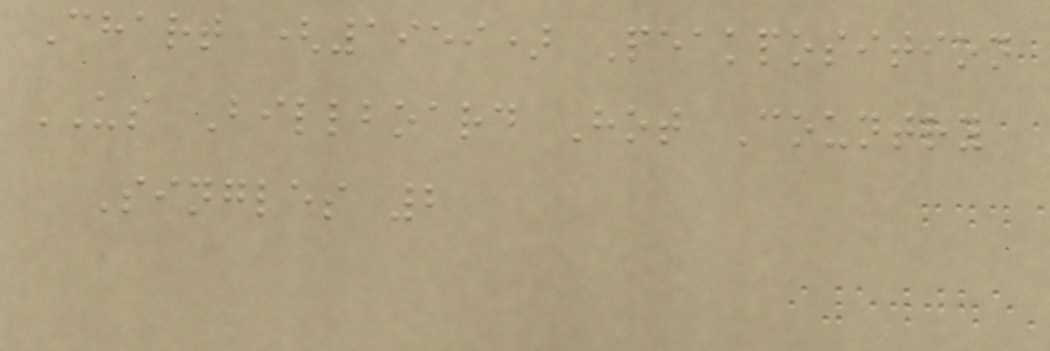Chart (1959) Peakposition
US Billboard Hot Country
Singles 2
